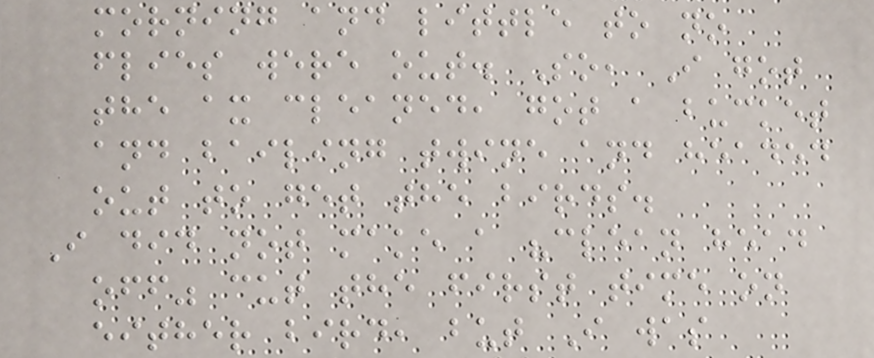morning and little to no
flies were out. So, I got
the ax cleaned, got a bucket
and bailing twine and headed
out to get the birds.
I did not make a "clean head
off" cut the first time on
either bird, but I was
